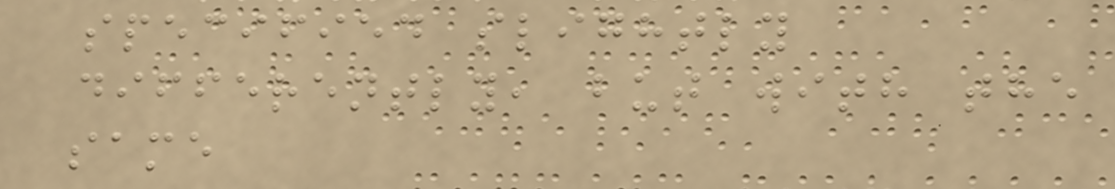specified slightly
differently, but with the
same
